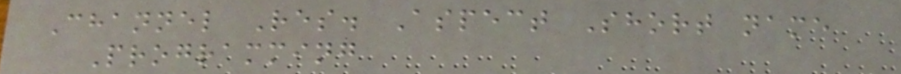Channel Res. Aspect Short name
Programming
